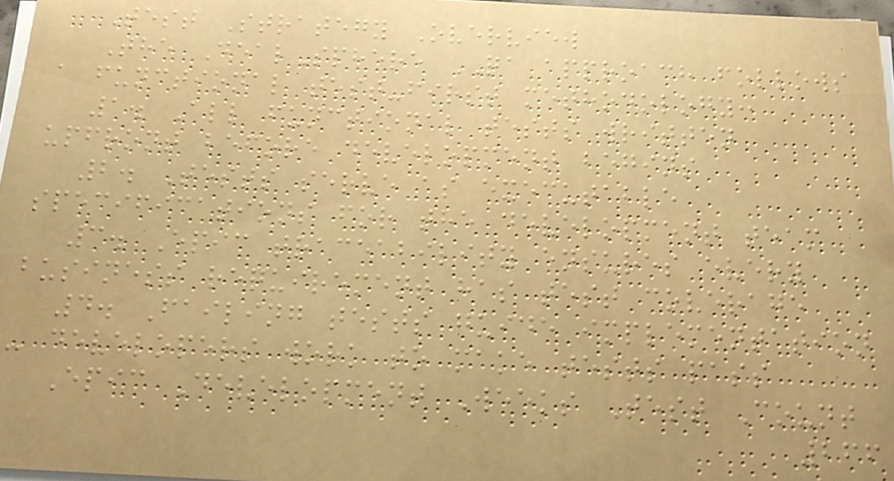Test Strategy Overview
The DealSphere QA approach follows
a functional test-first methodology:
1. All functional tests written
upfront before development begins
2. Tests serve as executable
specifications for the development team
3. Epic traceability ensures every
business requirement has test coverage
4. Failing tests guide implementation
- developers work to make tests pass
Epic Development Weeks Test Count
266
